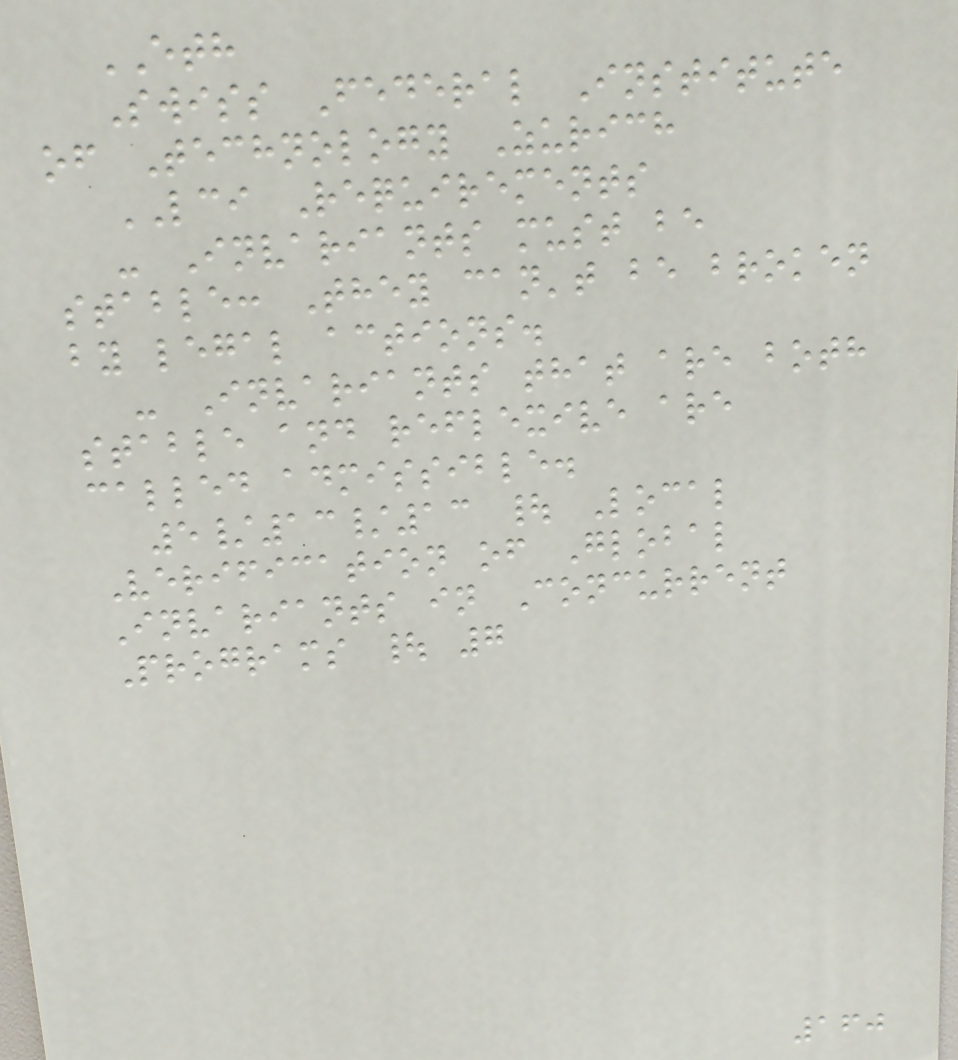ETH
Swiss Federal Institute
of Technology Zurich
LCI Requirements
- Invariants must be
stable: They can't be broken
by legal actions.
- Invariants that are both
stable and reflexive are
called admissible.
5/13/13 | Local
Verification of Global
Invariants in Concurrent
Programs | 7
160
